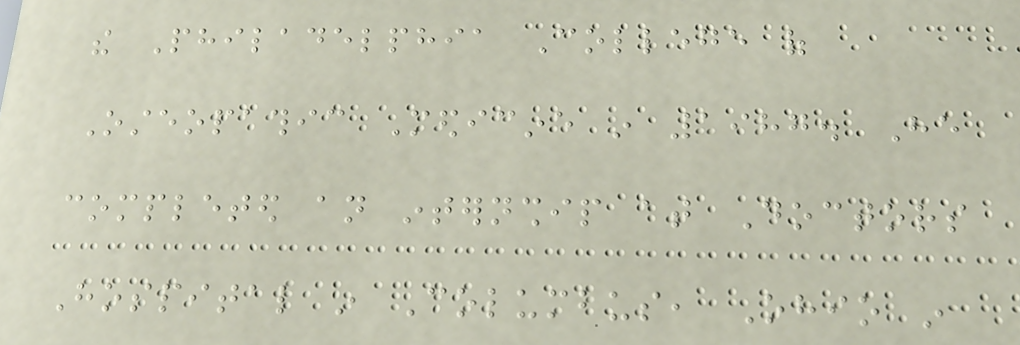the Philadelphia College of
Osteopathic Medicine in 1987. He
completed an internship at Doctors
Hospital in Columbus, Ohio in
